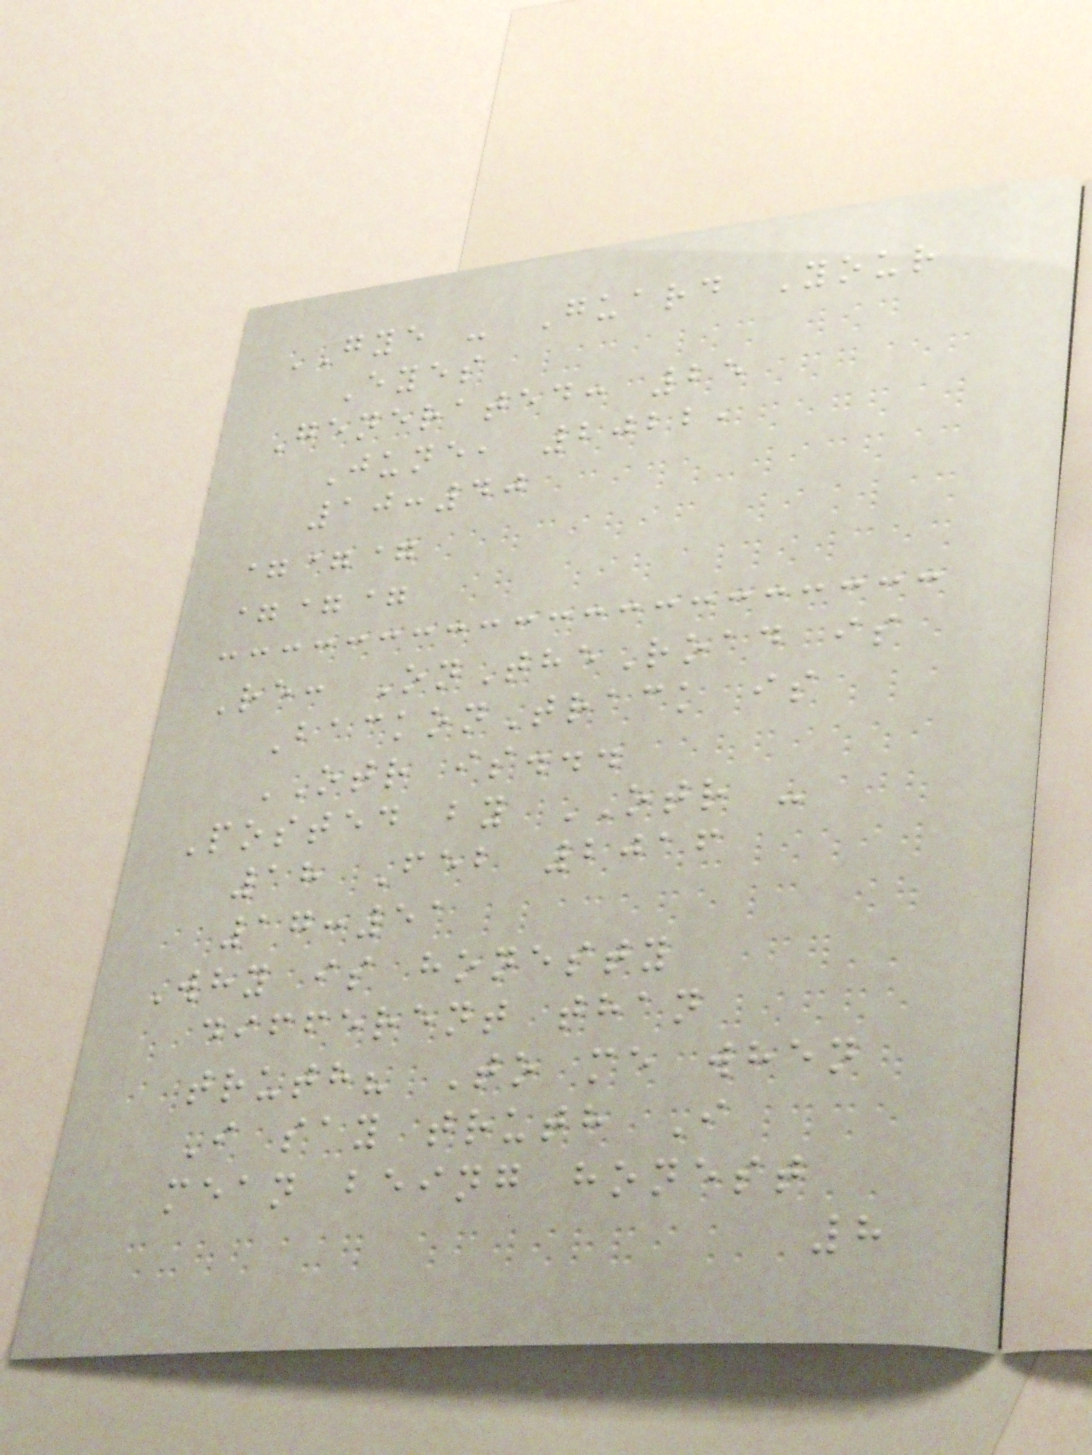GYE - Guard Your
Eyes
Generated: 25
June, 2022,
10:40
===
===
Re: OnTheRoad is
BackonTrack is
OTR is...
Posted by OTR -
18 Feb 2016
17:51
Why is honesty
different than
truth? To me when
I say truth I
mean being honest
8
